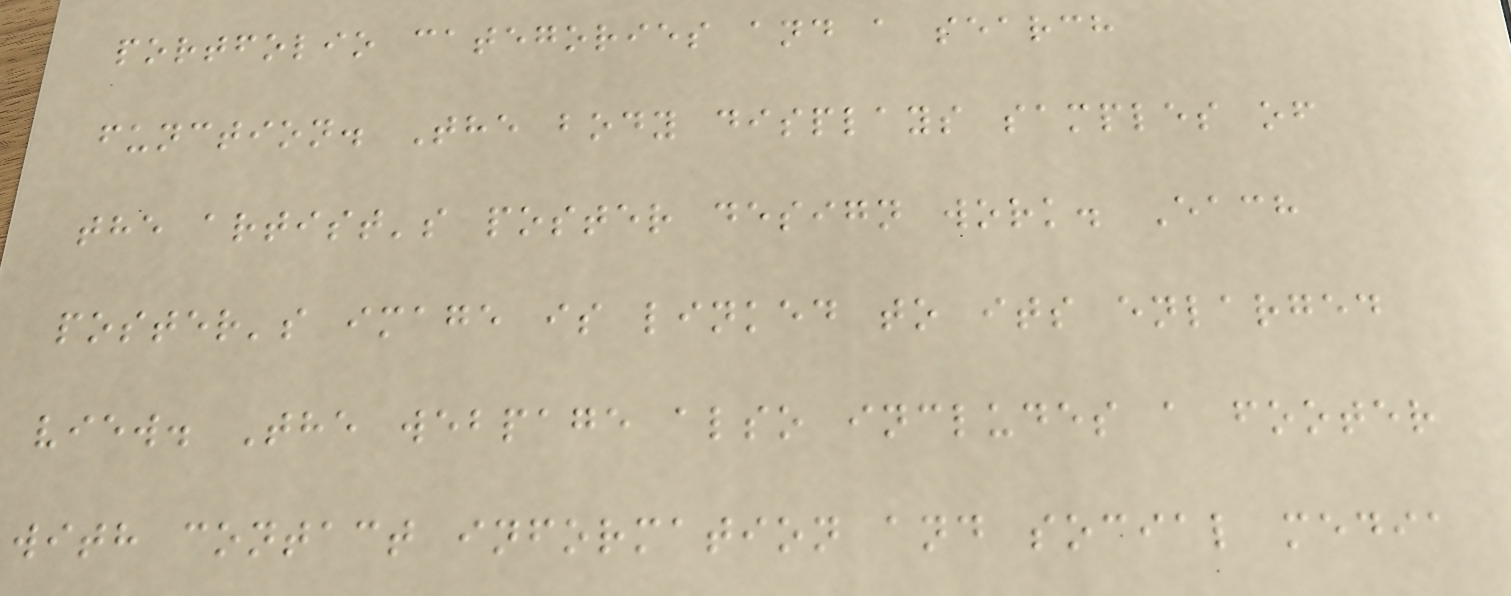portfolio categories and a search
function. The body displays samples of
the artist's poster design work. Each
poster's image is linked to its enlarged
view. The webpage also includes a footer
with contact information and social media
